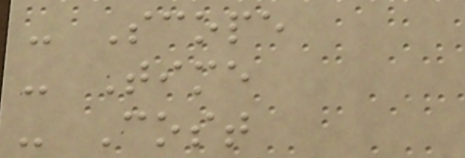- Scope
- Time
- Cost
